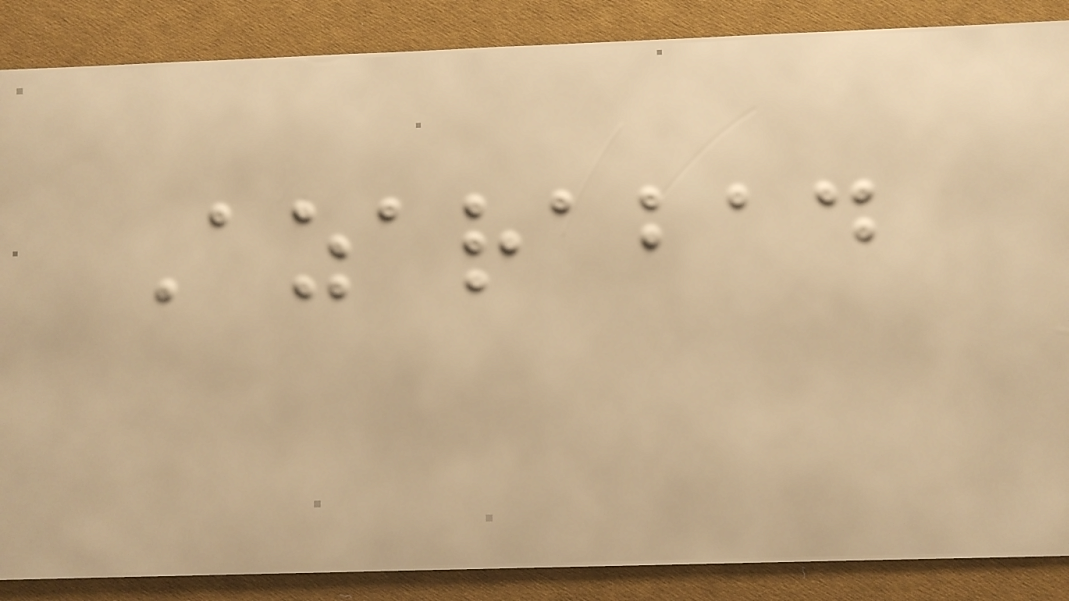Azarabad
